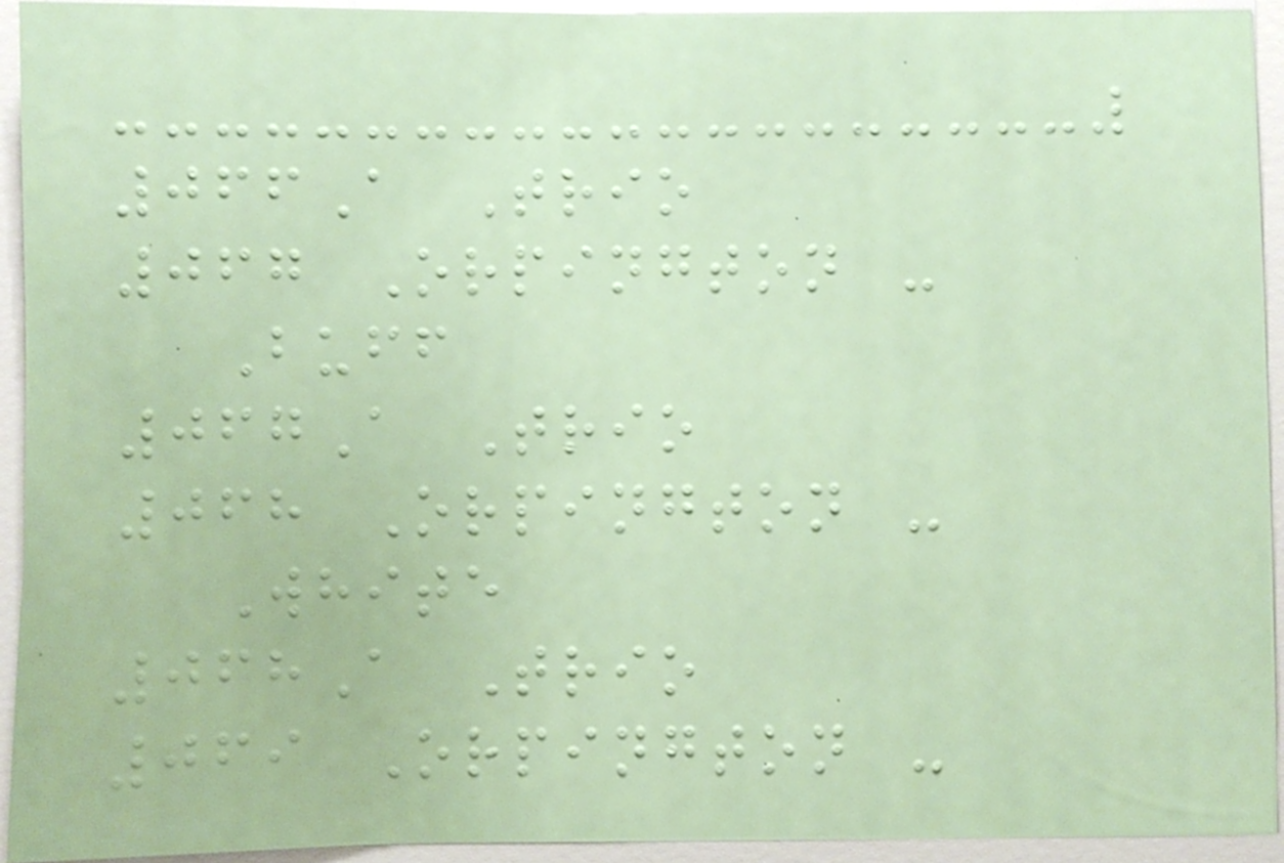066A Trio
067 Orpington -
Buff
067A Trio
068 Orpington -
White
068A Trio
069 Orpington -
